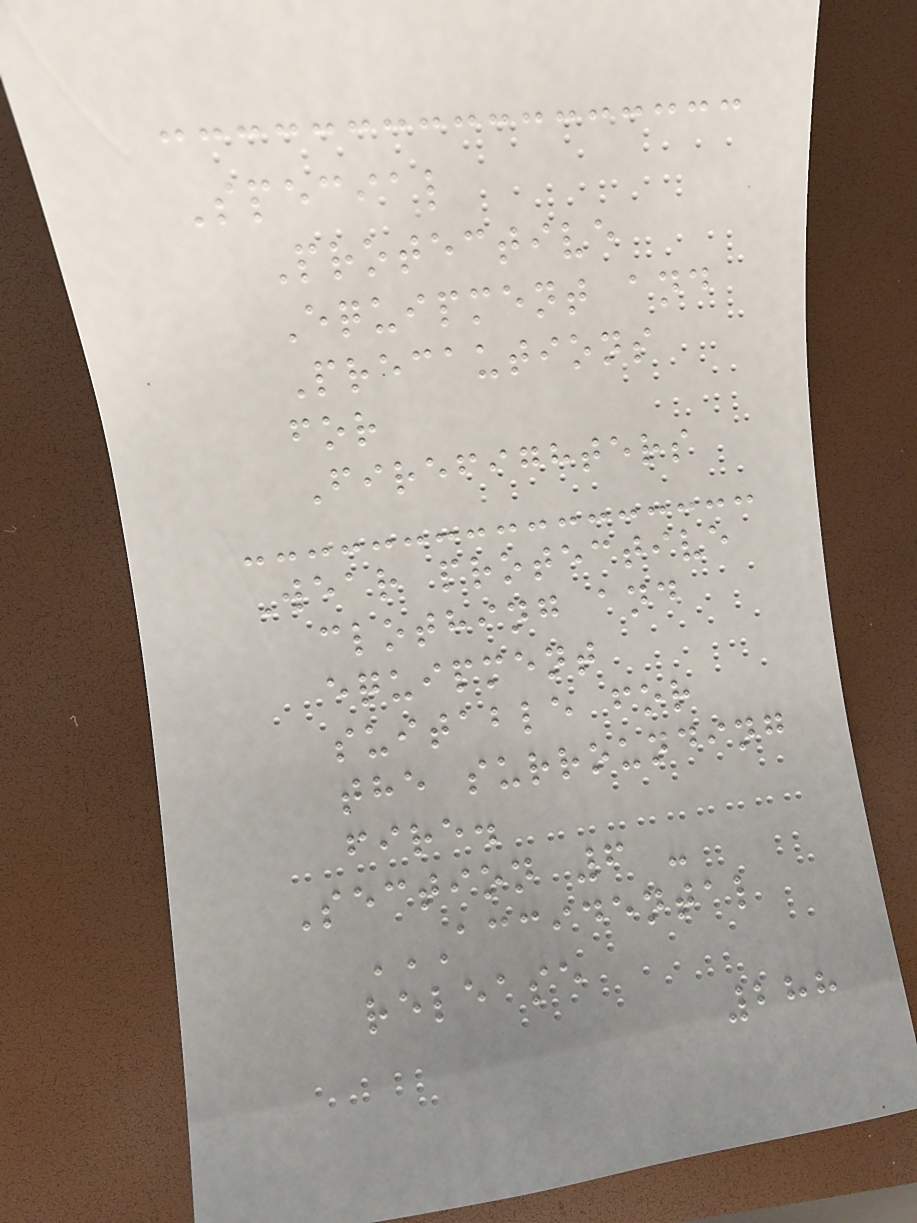Special
Protective
Equipment and
Precautions
for
Firefighters
Wear protective
clothing and
equipment
suitable for
the surrounding
fire.
Section 6 -
ACCIDENTAL
RELEASE
288
